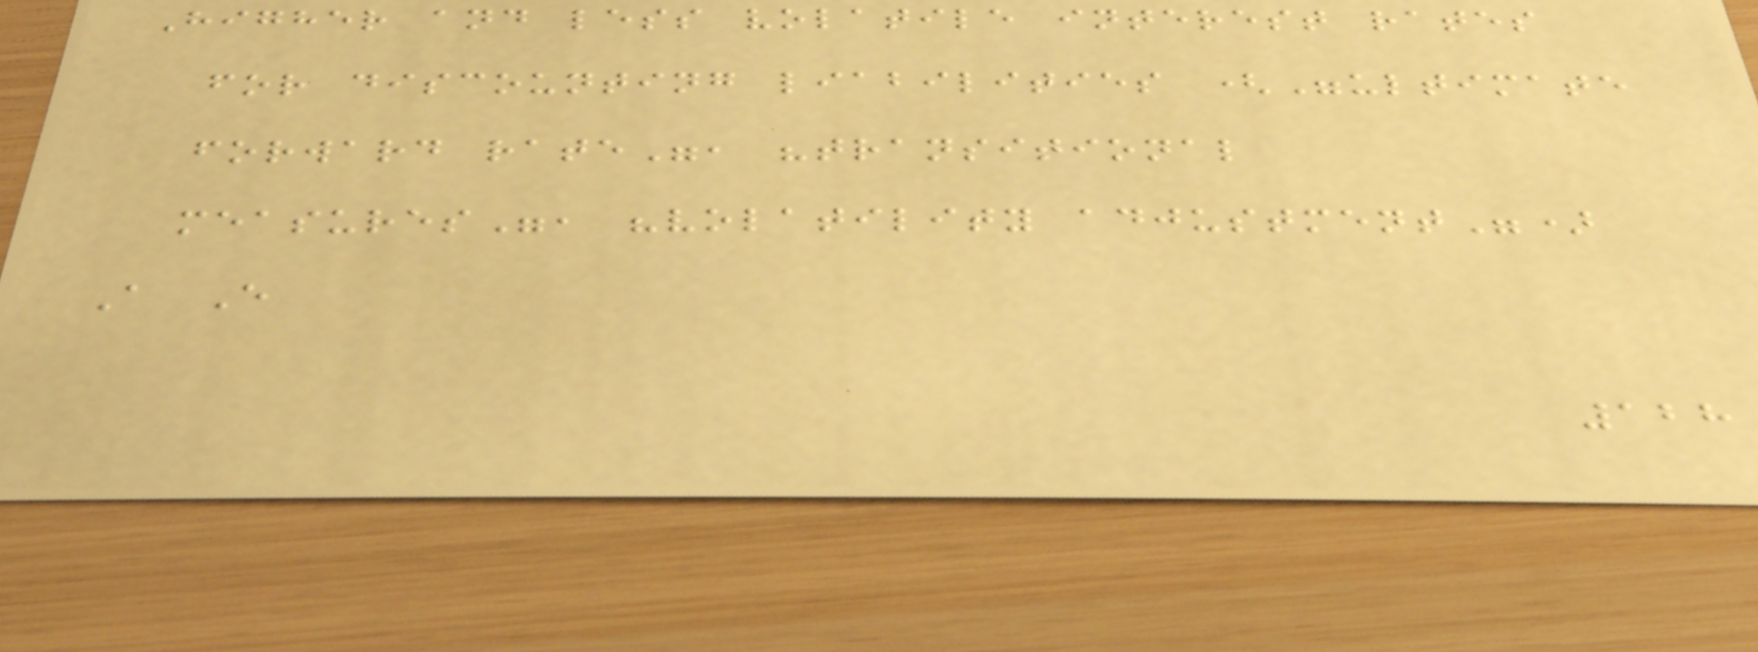Higher and less volatile interest rates
for discounting liabilities ("ultimate
forward rate", "transitional
measures", "volatility adjustment")
A E
128
